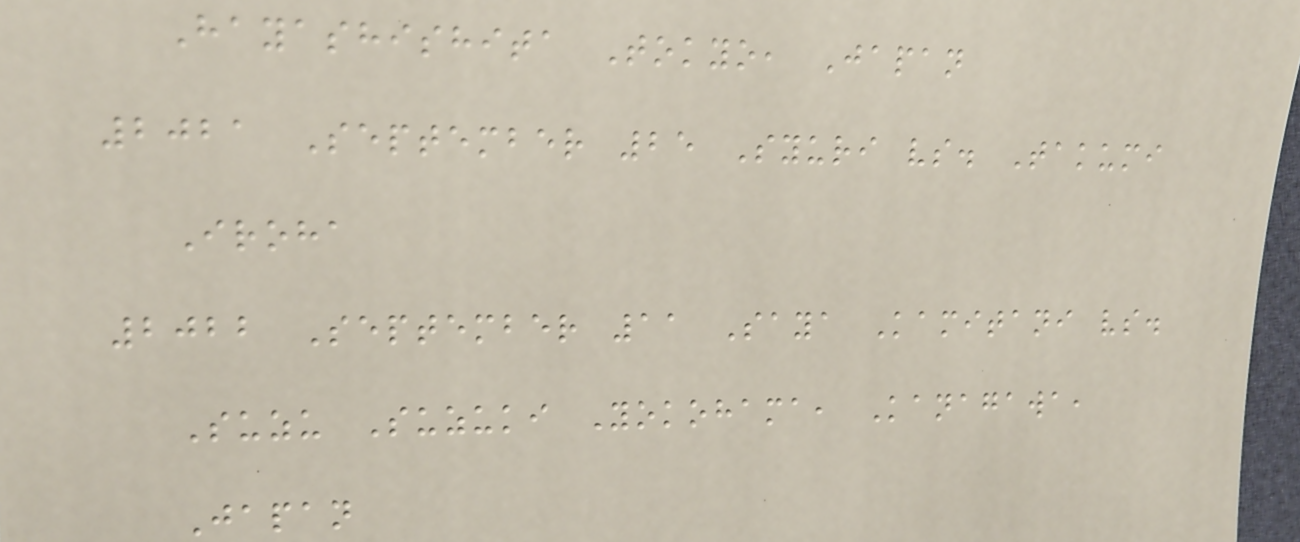Hayashishita Tokyo, Japan
2021 September 25 Syuri vs. Takumi
Iroha
2022 September 11 Saya Kamitani vs.
Suzu Suzuki Yokohama, Kanagawa,
Japan
